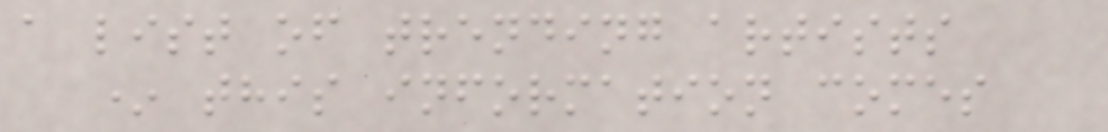a list of trending artists
* this information comes
